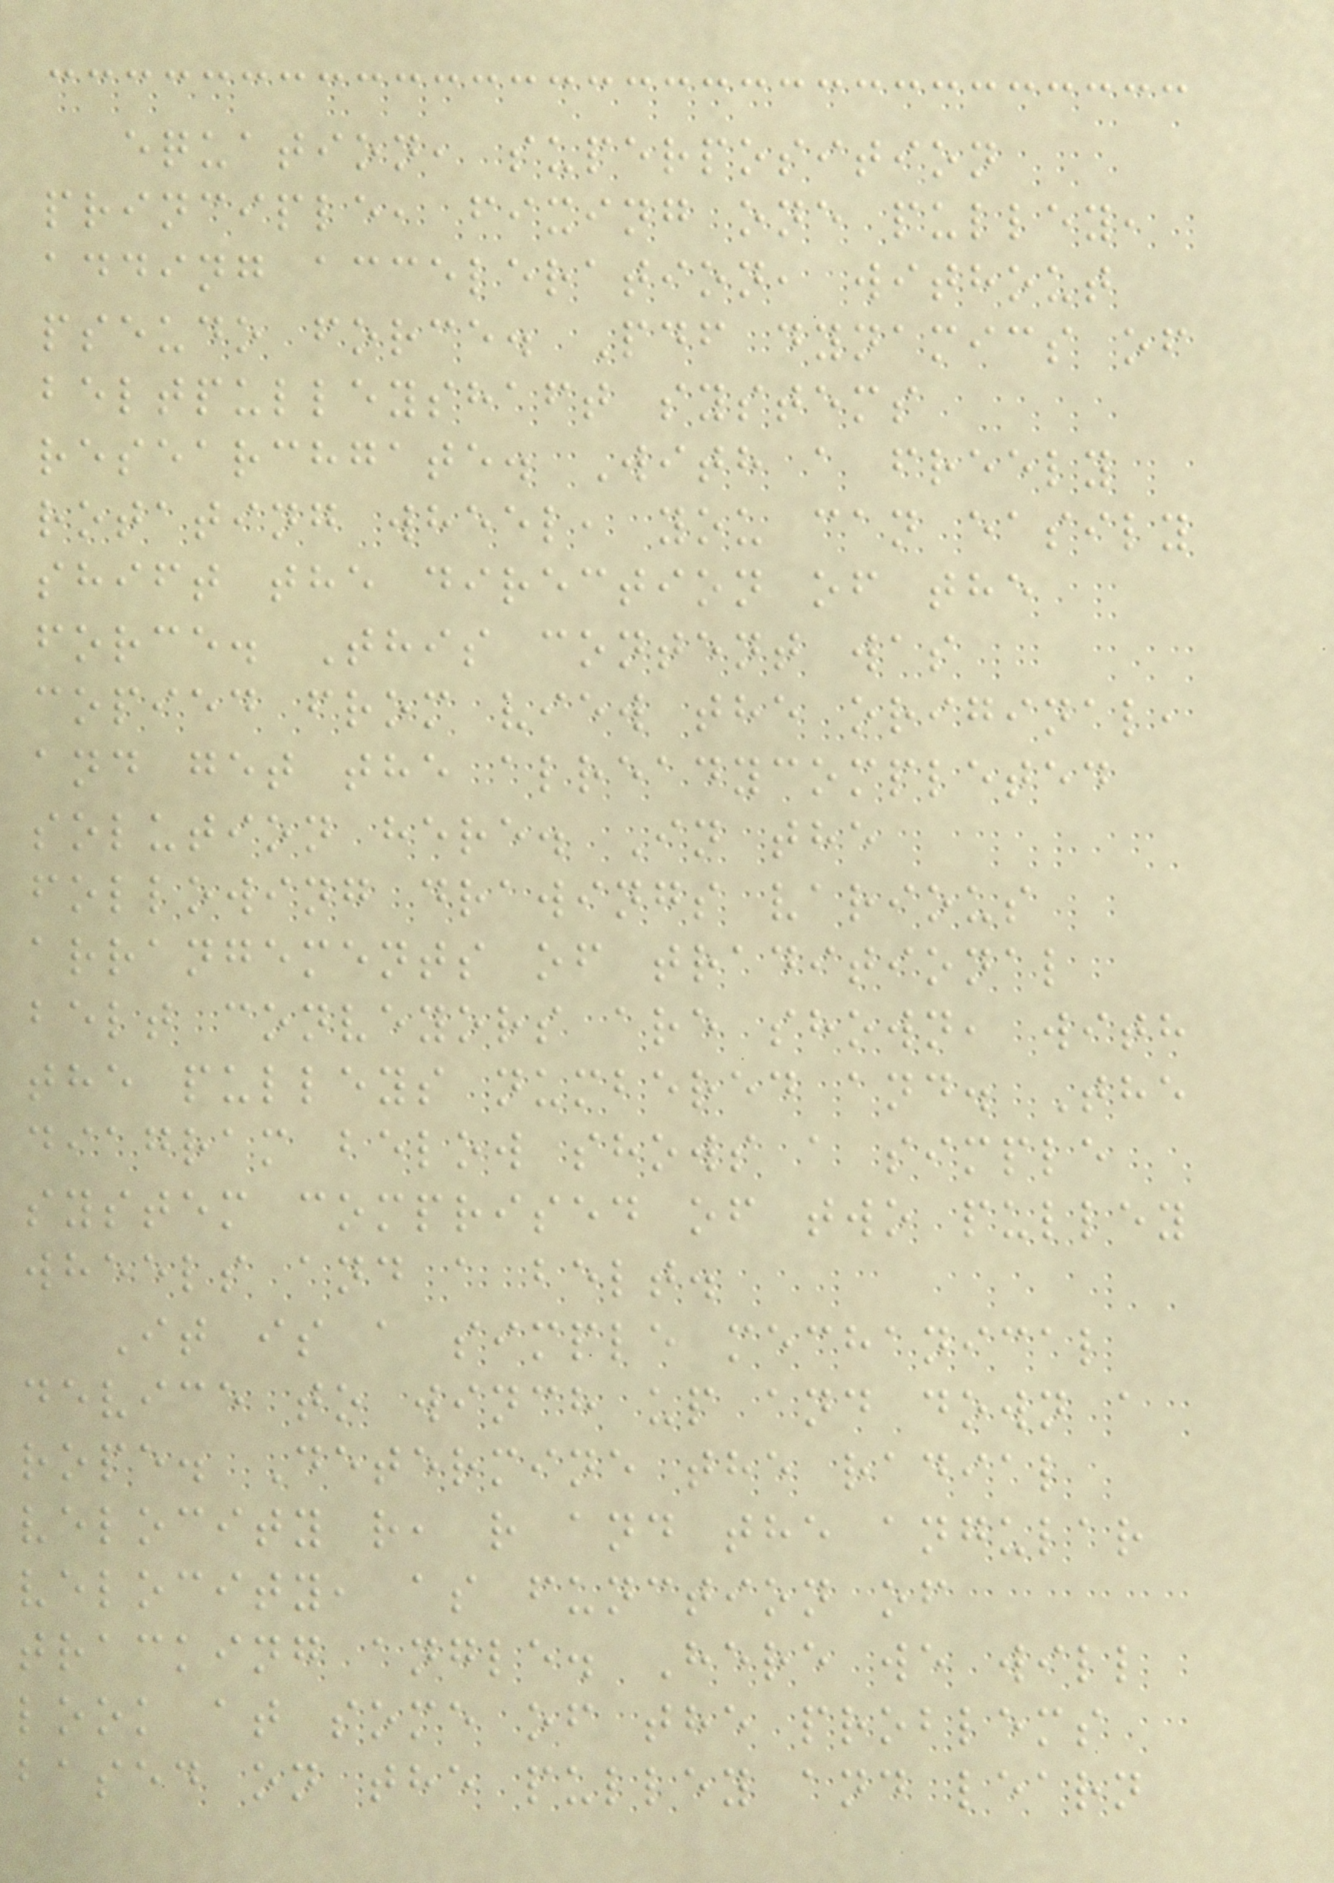equation, superposition
principle, fixing one pulley,
adding acceleration, without
pseudo force. Pdf dynamics of
beltpulleyshaft systems
researchgate. With a freely
rotating wheel, you can easily
shift the direction of the
force. This content was
copied from view the original,
and get the alreadycompleted
solution here. In the
following drawings various
arrangements of traditional
belt conveyors are shown, with
the pulleys numbered and. The
diagram below shows a simple
system comprised of two pulley
wheels and a belt.
It is a simple mechanical
device to winch up and down a
rope. Determine the radial
velocity r, r and the angular
velocity, as function of
tracking angle. Here we will
look at some of the problems
based on the pulley and learn
